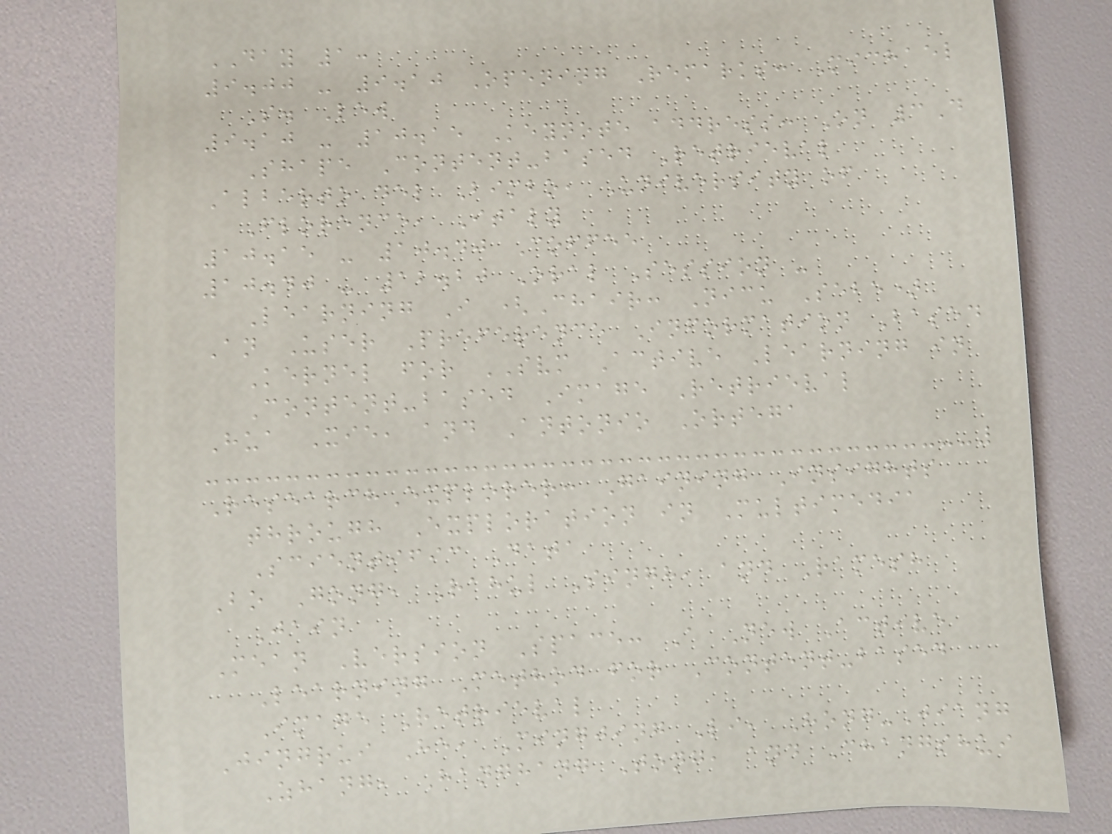DAY 1:
9.00 - 9.10 Opening Remarks: Michael
S. Lew
9.10 - 10.15 Keynote address: On 3D
Shape Content-based Retrieval
Alberto del Bimbo, University of
Florence, Italy
10.15 - 10.40 Coffee
10.40 - 12.20 Oral Session -
Learning I (Chair: Nicu Sebe)
An User Preference Information Based
Kernel for SVM Active Learning in
Content-based Image Retrieval
Hua Xie, and Antonio Ortega
ResearchExplorer: Gaining Insights
through Exploration in Multimedia
Scientific Data
Bo Gong, Rahul Singh, and Ramesh
Jain
Mean Version Space: A New Active
Learning Method for Content-based
Image Retrieval
Jingrui He, Mingjing Li, Hong-Jiang
Zhang, Hanghang Tong, and Changshui
